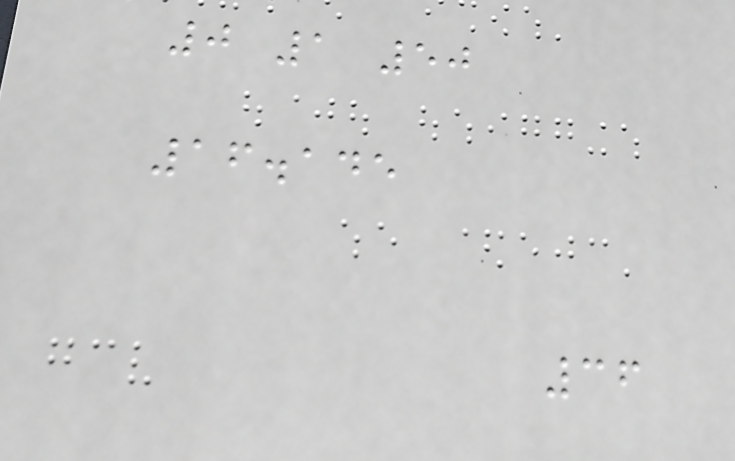0 1 50
16.145
36
